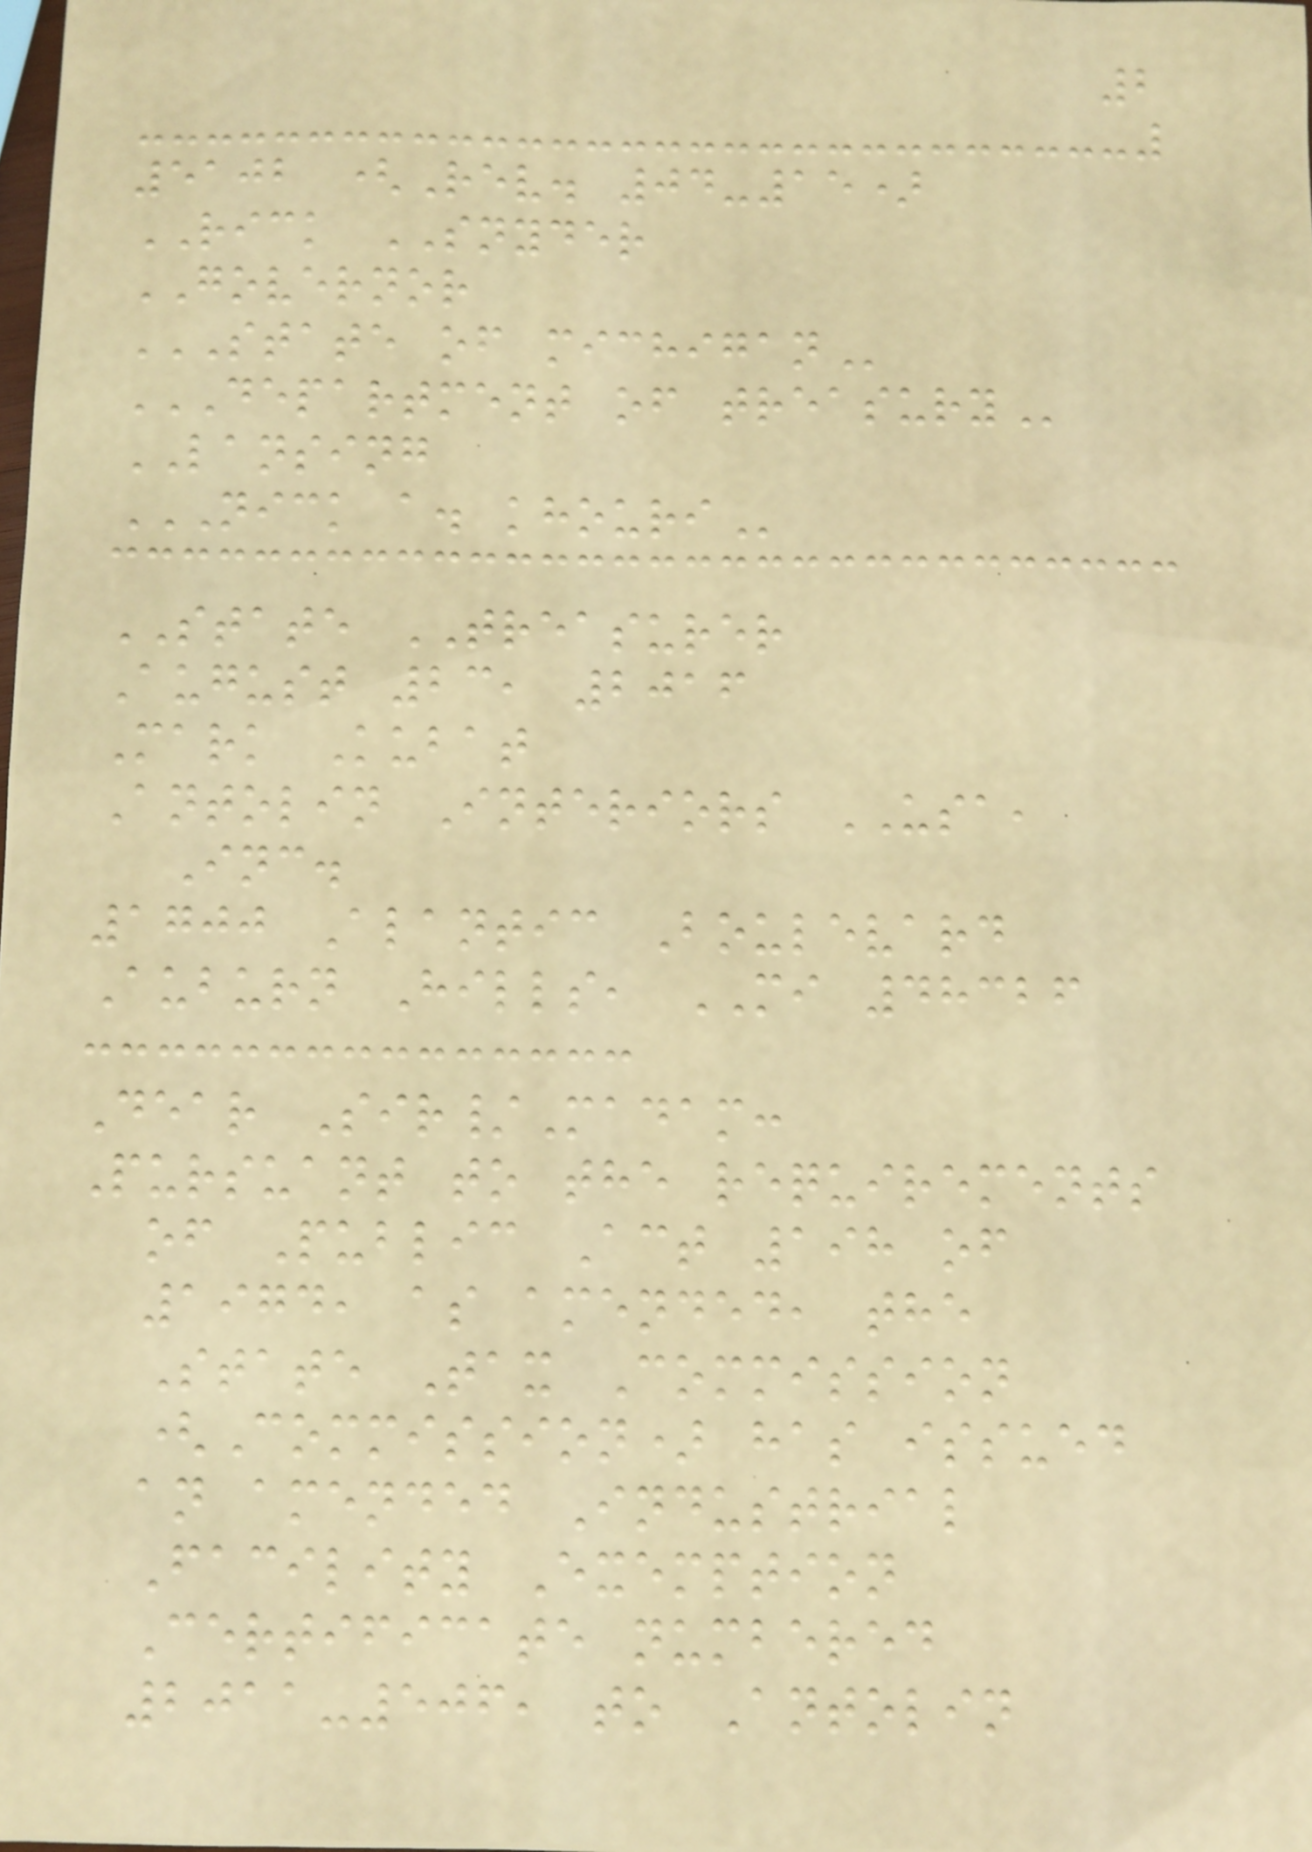2
5102 (Rev. 04-15)
RICK SNYDER
GOVERNOR
STATE OF MICHIGAN
DEPARTMENT OF TREASURY
LANSING
NICK A. KHOURI
STATE TREASURER
August 23, 2016
Mark Kubat
Antolin Interiors USA,
Inc.
1700 Alantic Boulevard
Auburn Hills, MI 48326
Dear Sir/Madam:
Pursuant to the requirements
of Public Act 198 of
1974, as amended, the
State Tax Commission
(Commission) has issued
an amended Industrial
Facility Exemption
Certificate numbered
2011-506, to Antolin
